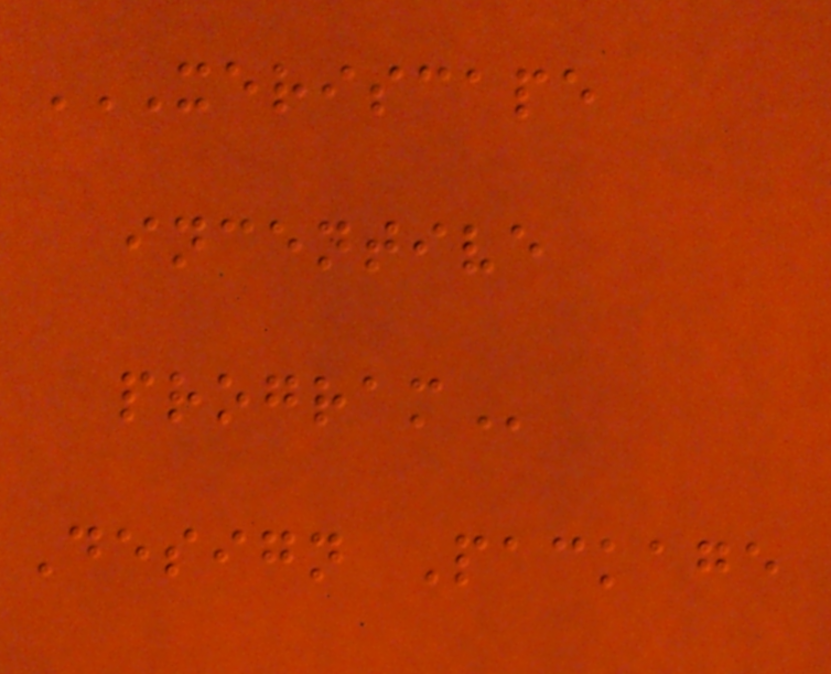XERISCAPE
INCENTIVE
PROGRAM
Design Package
